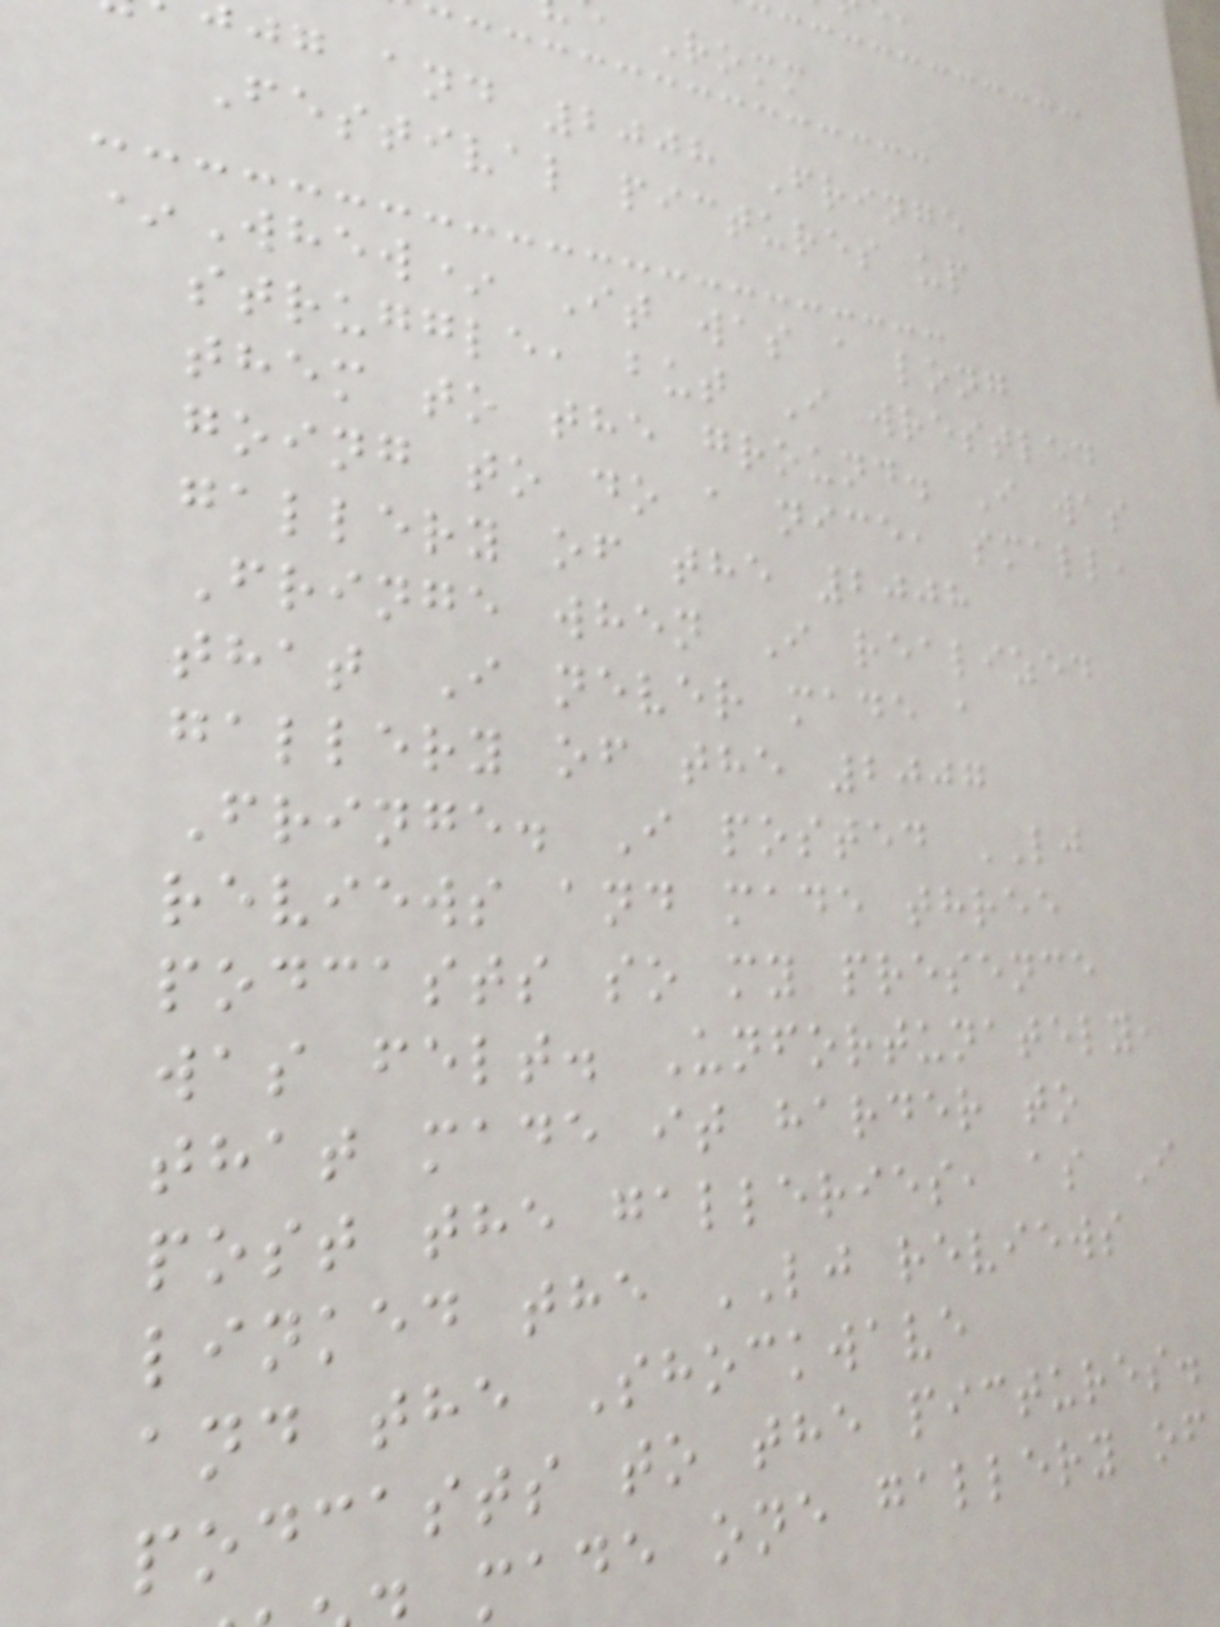Romm
jg and 2008 Fringe
Festival pictures up
*Whew* It was a long
struggle, but I wrestled
them to the ground. I was
going to do a nice, small,
gallery of the 2008
Fringe when I realized
that I never made a
gallery of the 2007
Fringe. I posted LJ
reviews and made three
podcasts so my presence
was felt. Unfortunately,
that made it harder to
post the galleries, as I
linked the LJ reviews
and the Shockwave
podcasts to the pictures.
made one gallery of
